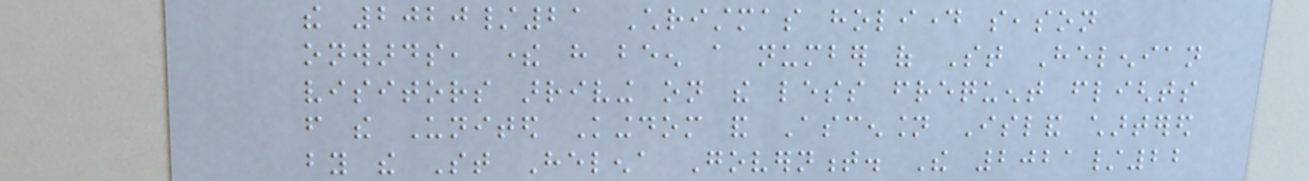the 2020/21 Christmas holiday season
onwards, there have been a number of St Helenian
visitors arriving on the less frequent flights
from the United Kingdom and Ascension Island chartered
by the St Helena Government. The 2021/22
